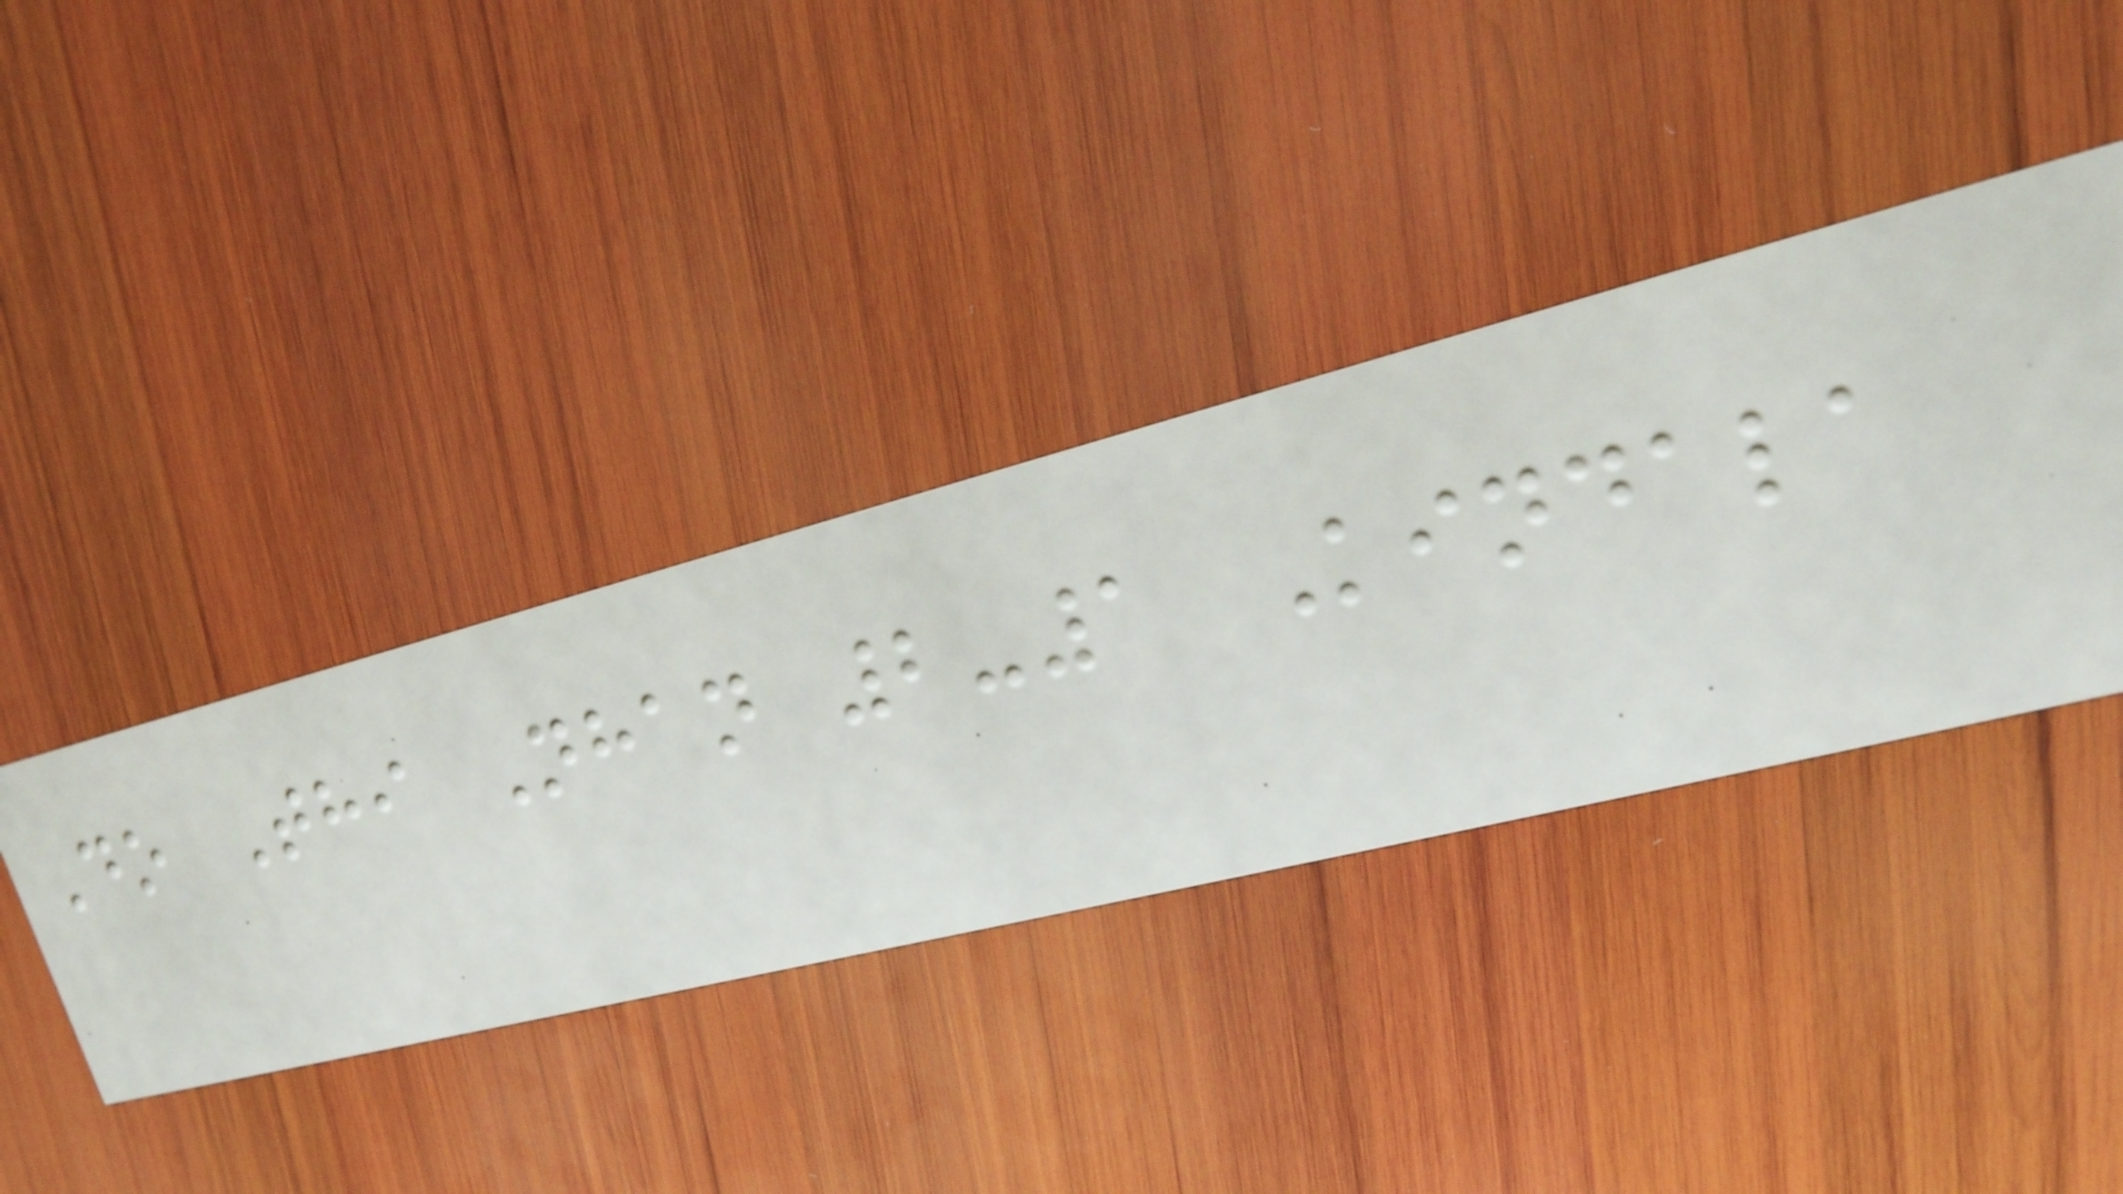Do Thi Nhan 2-1 Kindala
